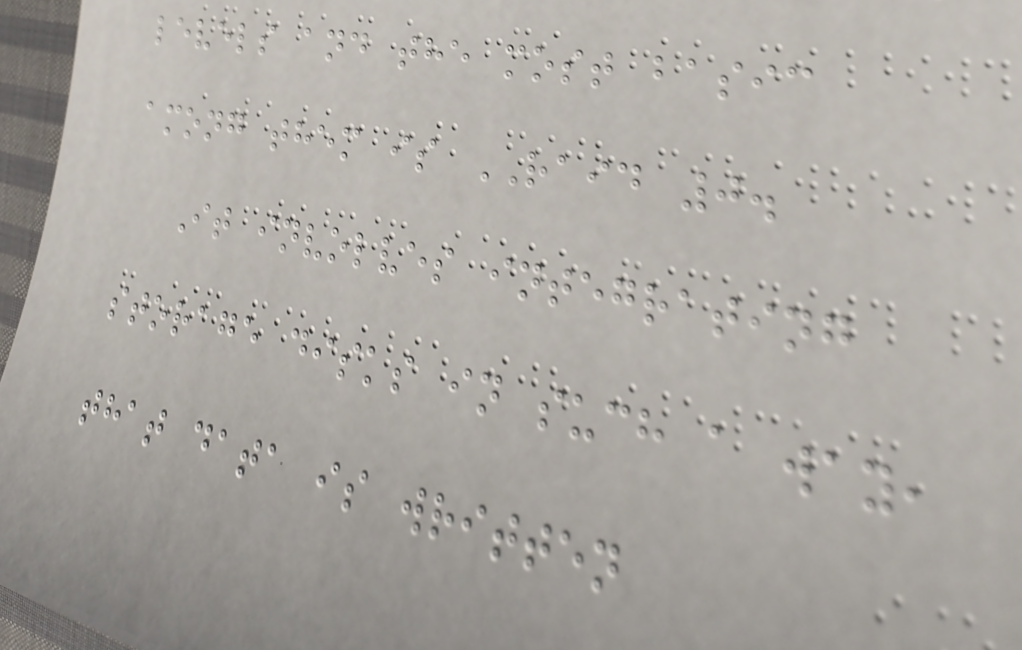levels and the most basic
among them is RAID 0.
It involves integrating
storage disks in such a way,
that data is written
